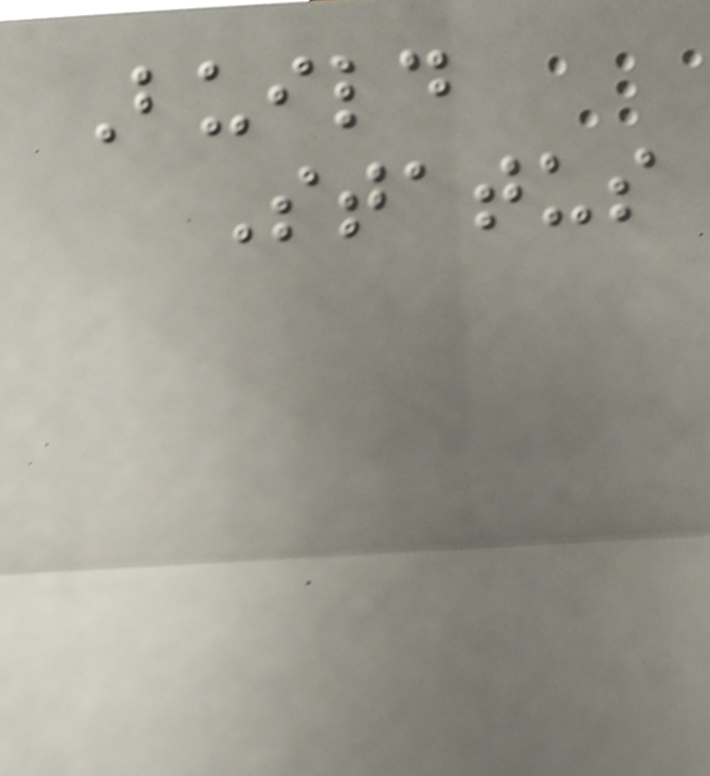Build
Status
